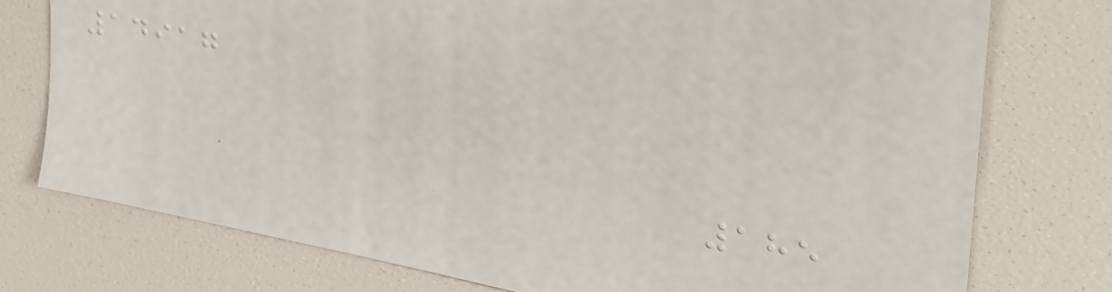14917
185
